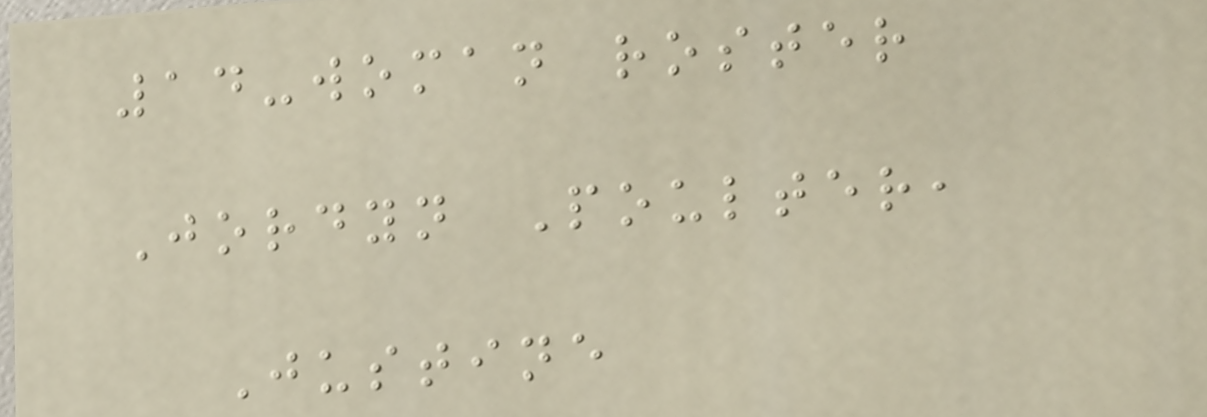14-woman roster
Jordyn Poulter,
Justine
